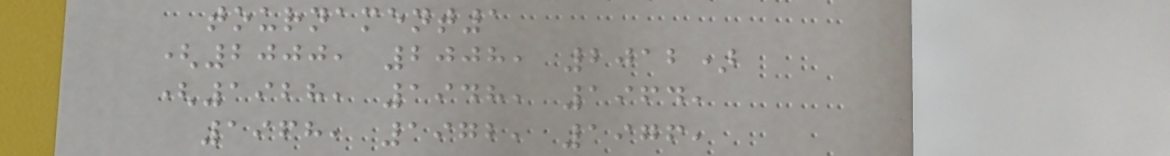tournament1
(2000, 2008, 2012)
(1928, 1948, 1964,
1968, 1972, 1976,
